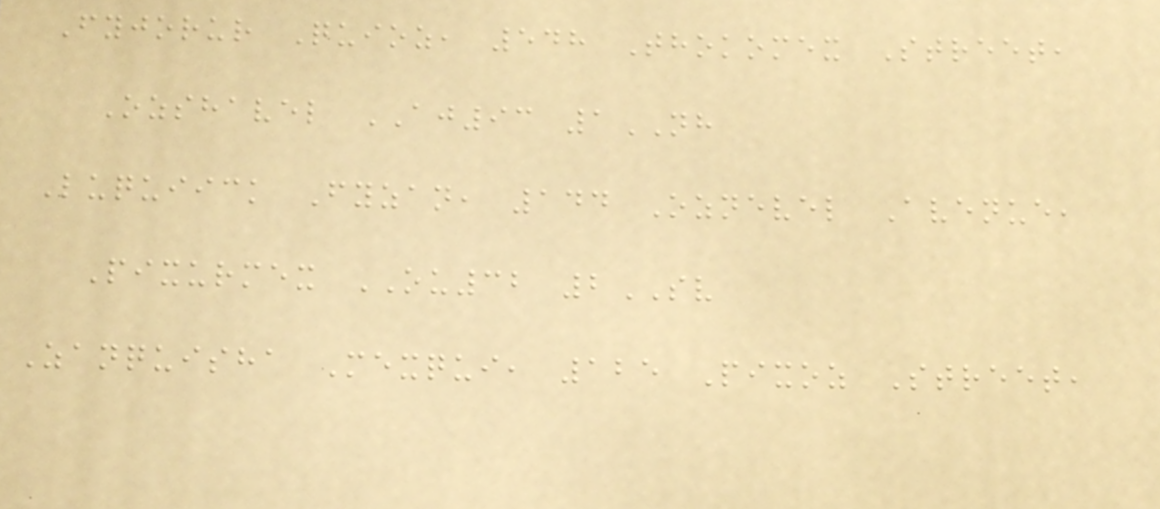Fyjorur Quioz, 548 Thokomex Street,
Ozshavel AJ93 1NH
Luquiick Fyzan, 144 Oznevel Avenue,
Pixurmex OU32 2SV
Zanquisha Mexqui, 125 Pixoz Street,
